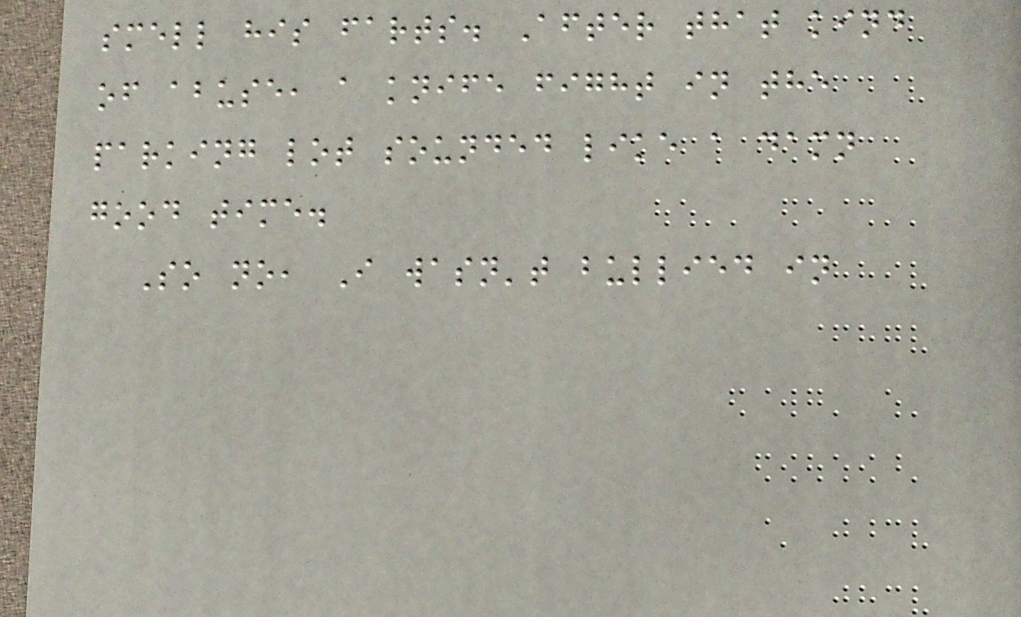smell his farts. After that kind
of abuse, a knife fight in the
parking lot sounded like a damn
good time.
So no, I wasn't bullied in
